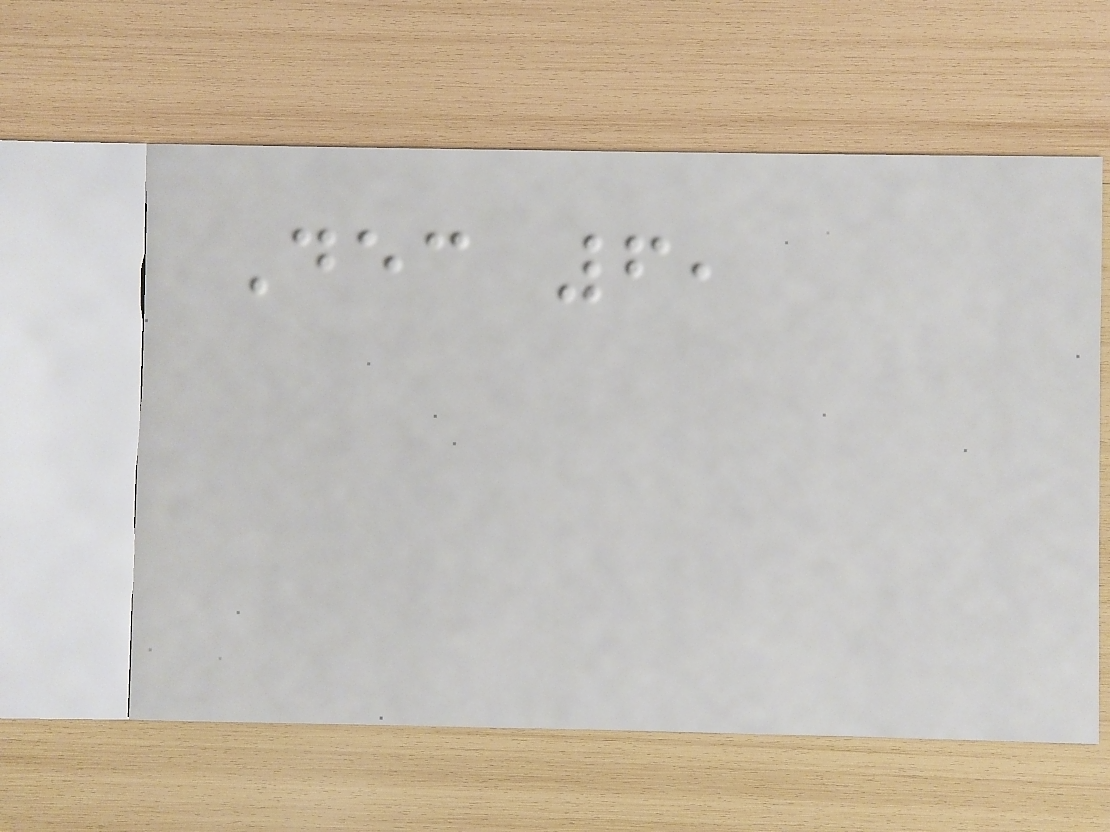Dec 6,
